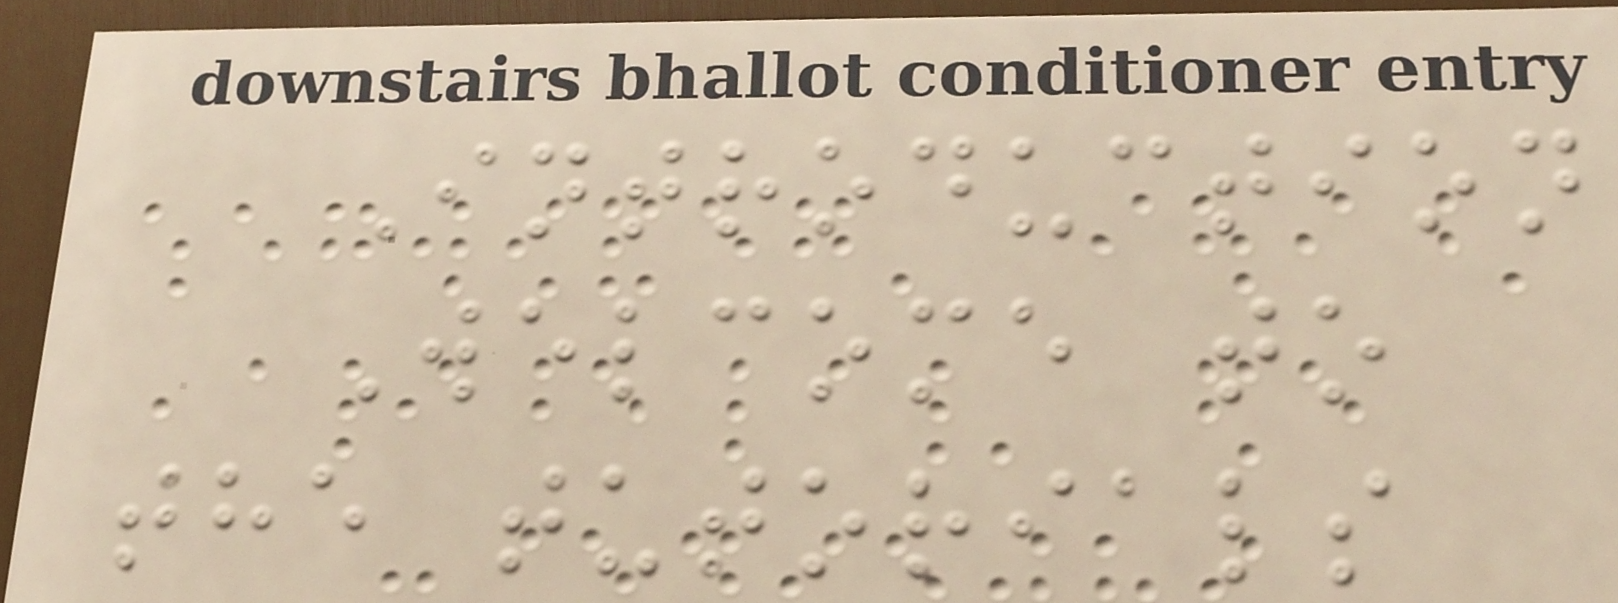Introduction
Welcome to
the tutorials
